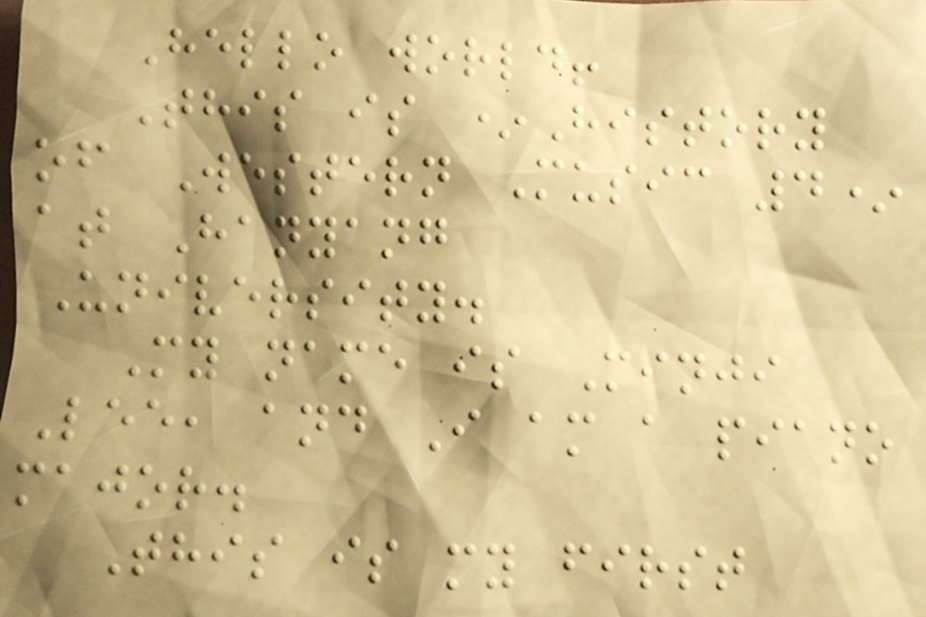Hello world!
This is *History
of Western Music 4*
at Hanyang
University.
My name is Minji
Lee, and I am a piano
major.
This is my first
